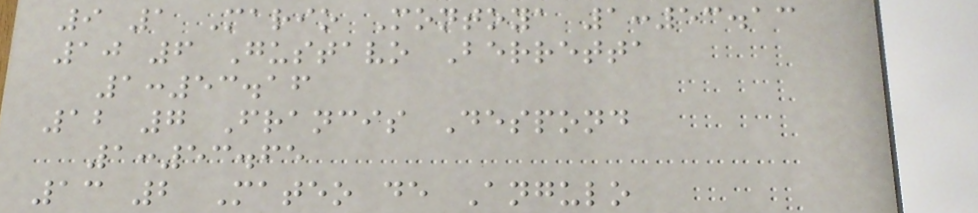9 1 Mario Montoya 1:53.13
10 6 Gustavo Berretta
1:53.16
12 7 Francis Despond
1:53.65
13 2 Mateo de Angulo
